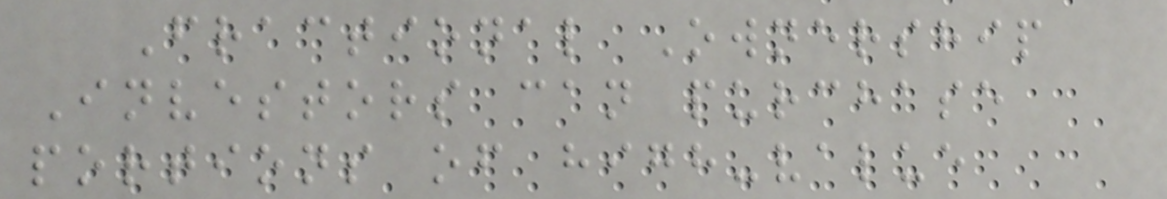Fractional Ownership
Investors can purchase
portions of high-value
